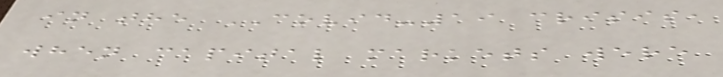in the COVID-19 crisis,
when capital markets were
